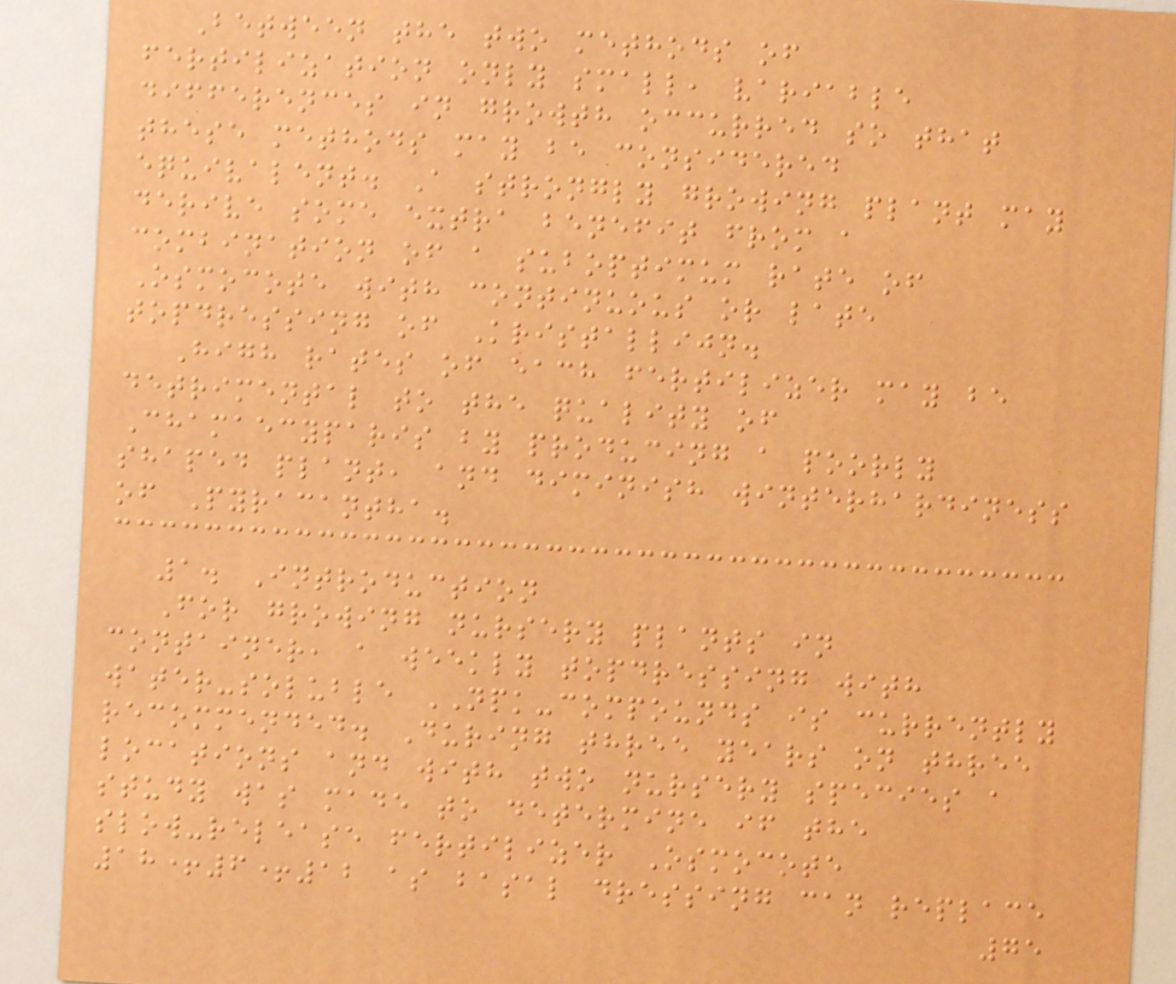Between the two methods of
fertilization only small, variable
differences in growth occurred so that
these methods may be considered
equivalent. A strongly growing plant may
derive some extra benefit from a
combination of a suboptimum rate of
Osmocote with continuous or late
topdressing of Kristallijn.
High rates of each fertilizer may be
detrimental to the quality of
Chamaecyparis by producing a poorly
shaped plant, and diminish winterhardiness
of Pyracantha.
1. Introduction
For growing nursery plants in
container, a weekly topdressing with
water-soluble NPK-compounds is currently
recommended. During three years on three
locations and with two nursery species a
study was made to determine if the
slow-release fertilizer Osmocote
18+6+12 as basal dressing can replace
75
